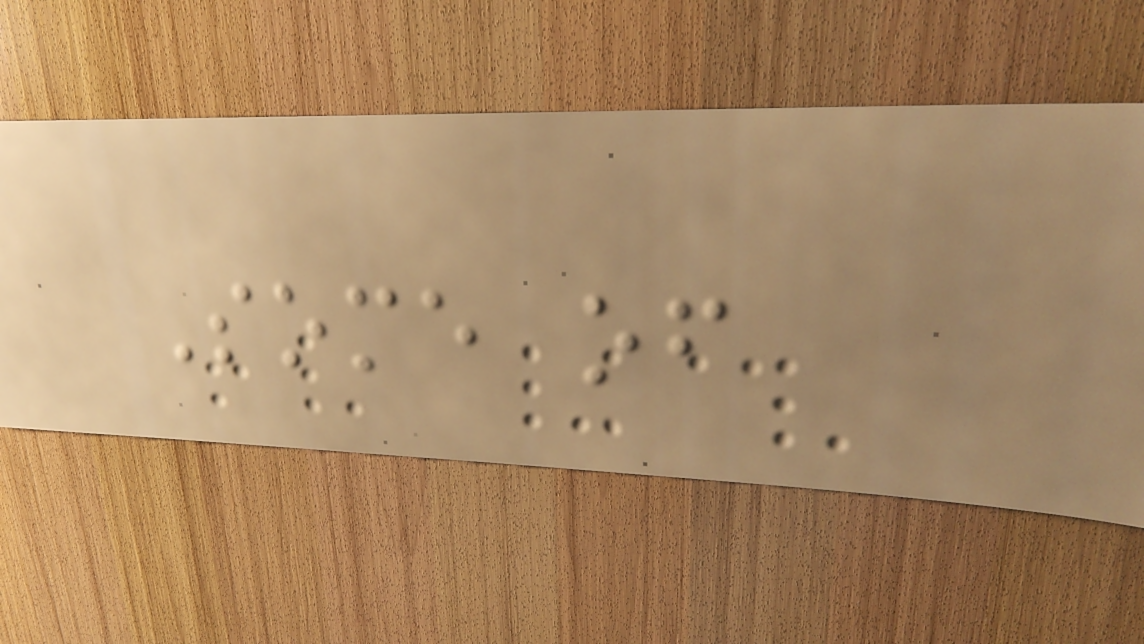Some of
